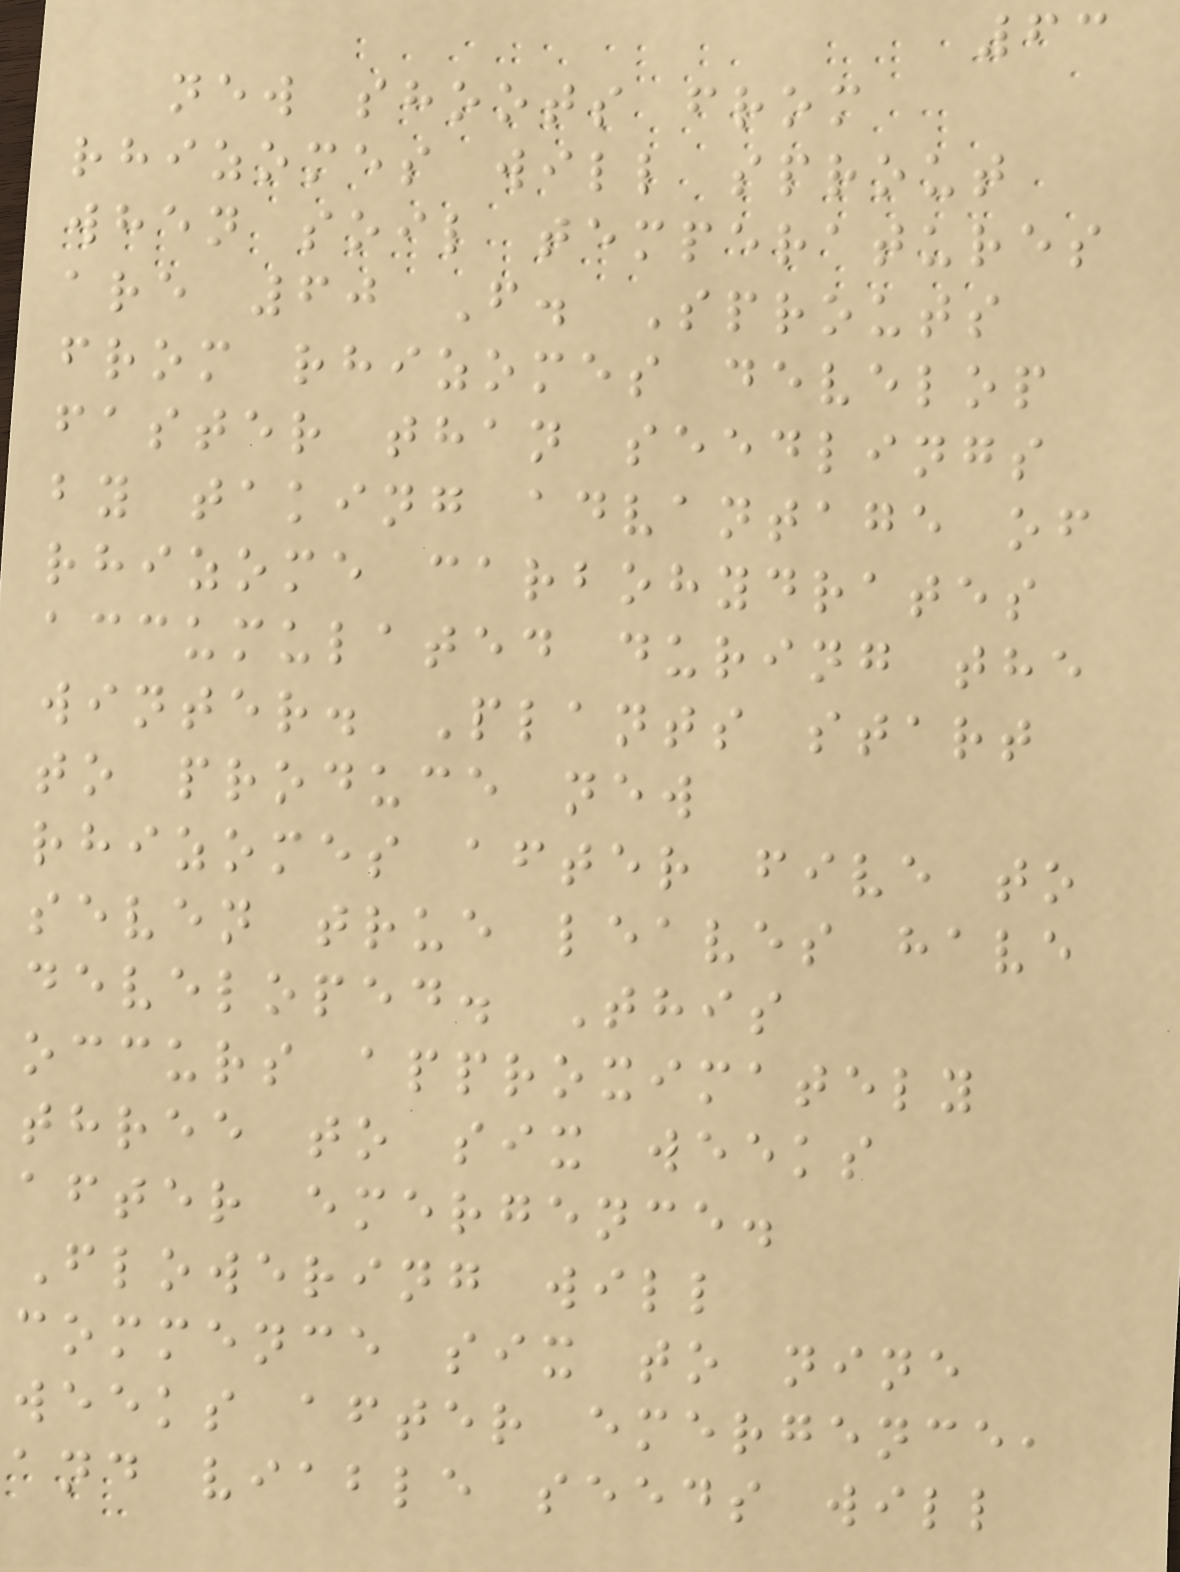63
new shoots from
rhizomes will sprout
when soil temperatures
are 60 F. Sprouts
from rhizomes develop
faster than seedlings
by taking advantage of
rhizome carbohydrates
accumulated during the
winter. Plants start
to produce new
rhizomes after five to
seven true leaves have
developed. This
occurs approximately
three to six weeks
after emergence.
Flowering will
commence six to nine
weeks after emergence,
and viable seeds will
